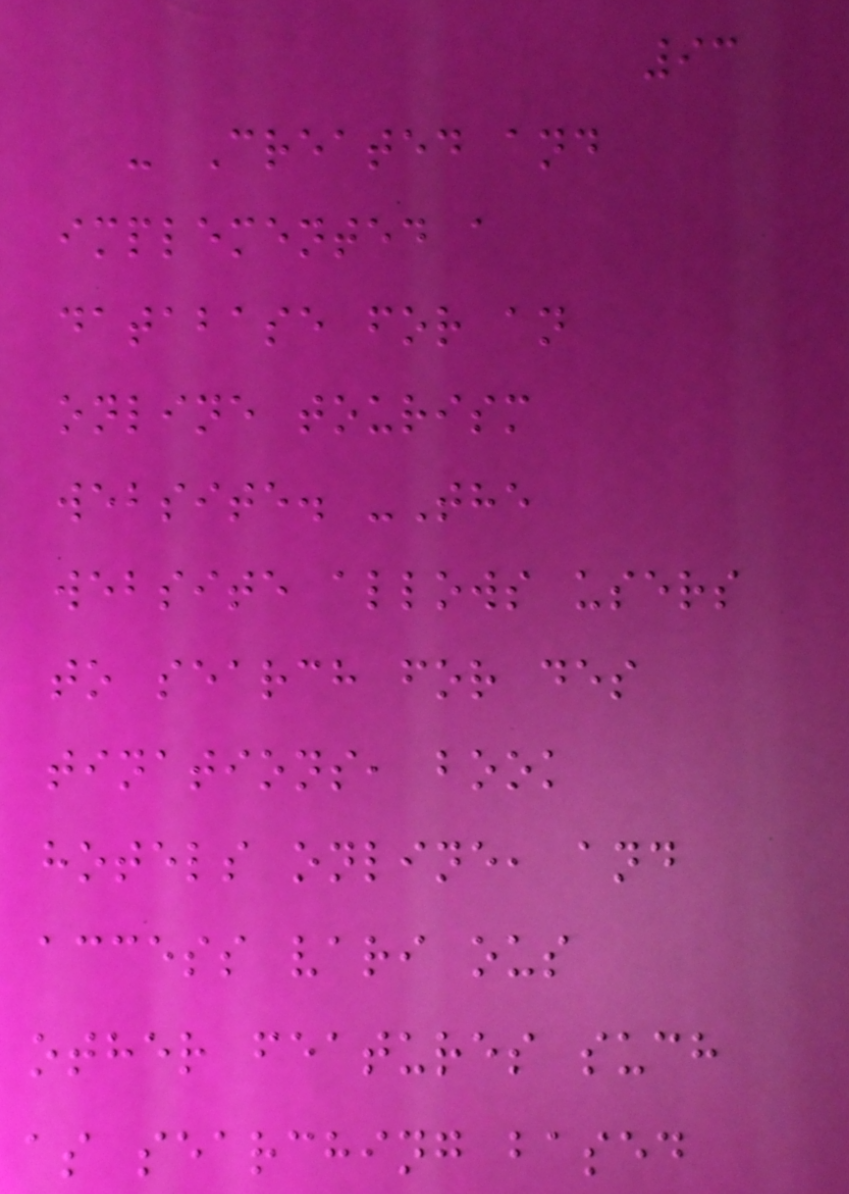93
- Created and
implemented a
database for an
online tourism
website. -The
website allows users
to search for des
tinations, book
hotels online, and
access vari ous
other features such
as searching based
